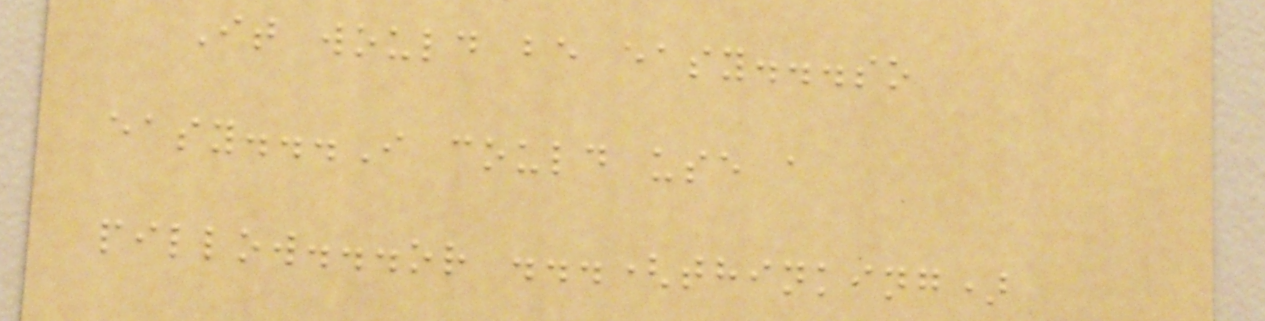It would be easy...so
easy...I could use a
pillow...or ...(thinking)
